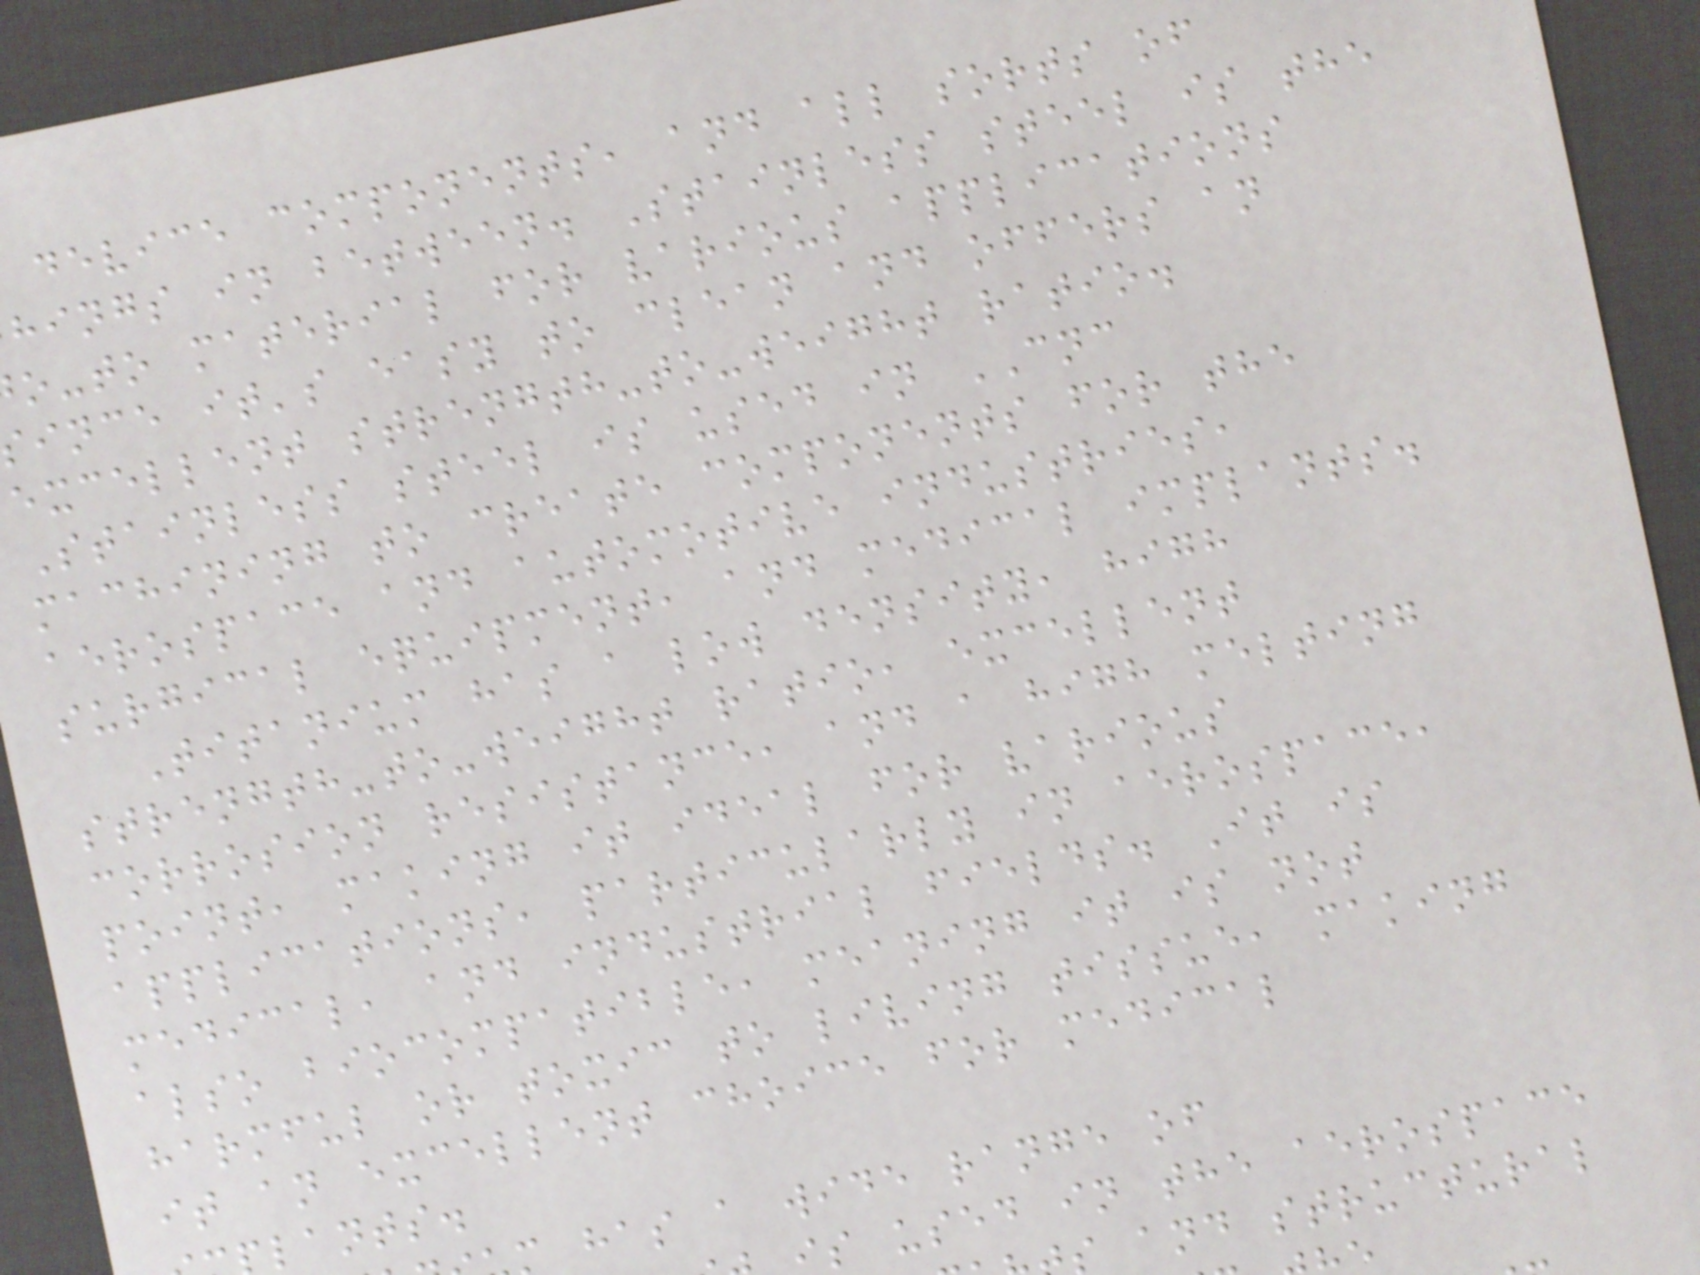device components, and all sorts of
hings in between. Stainless steel is the
o-to material for various applications
ince it's easy to clean and offers an
excellent strength-to-weight ratio.
Stainless steel is used in CNC
machining to create components for the
aerospace and automotive industries,
surgical equipment, and medical implants.
Titanium has a low density, high
strength-to-weight ratio, excellent
corrosion resistance, and a high melting
point, making it ideal for various
applications, particularly in aerospace,
medical, and industrial fields. It is
also biocompatible, meaning it is not
harmful or toxic to living tissue, making
it an excellent choice for medical
lants.
has a wide range of
s used in the aerospace
and structural
